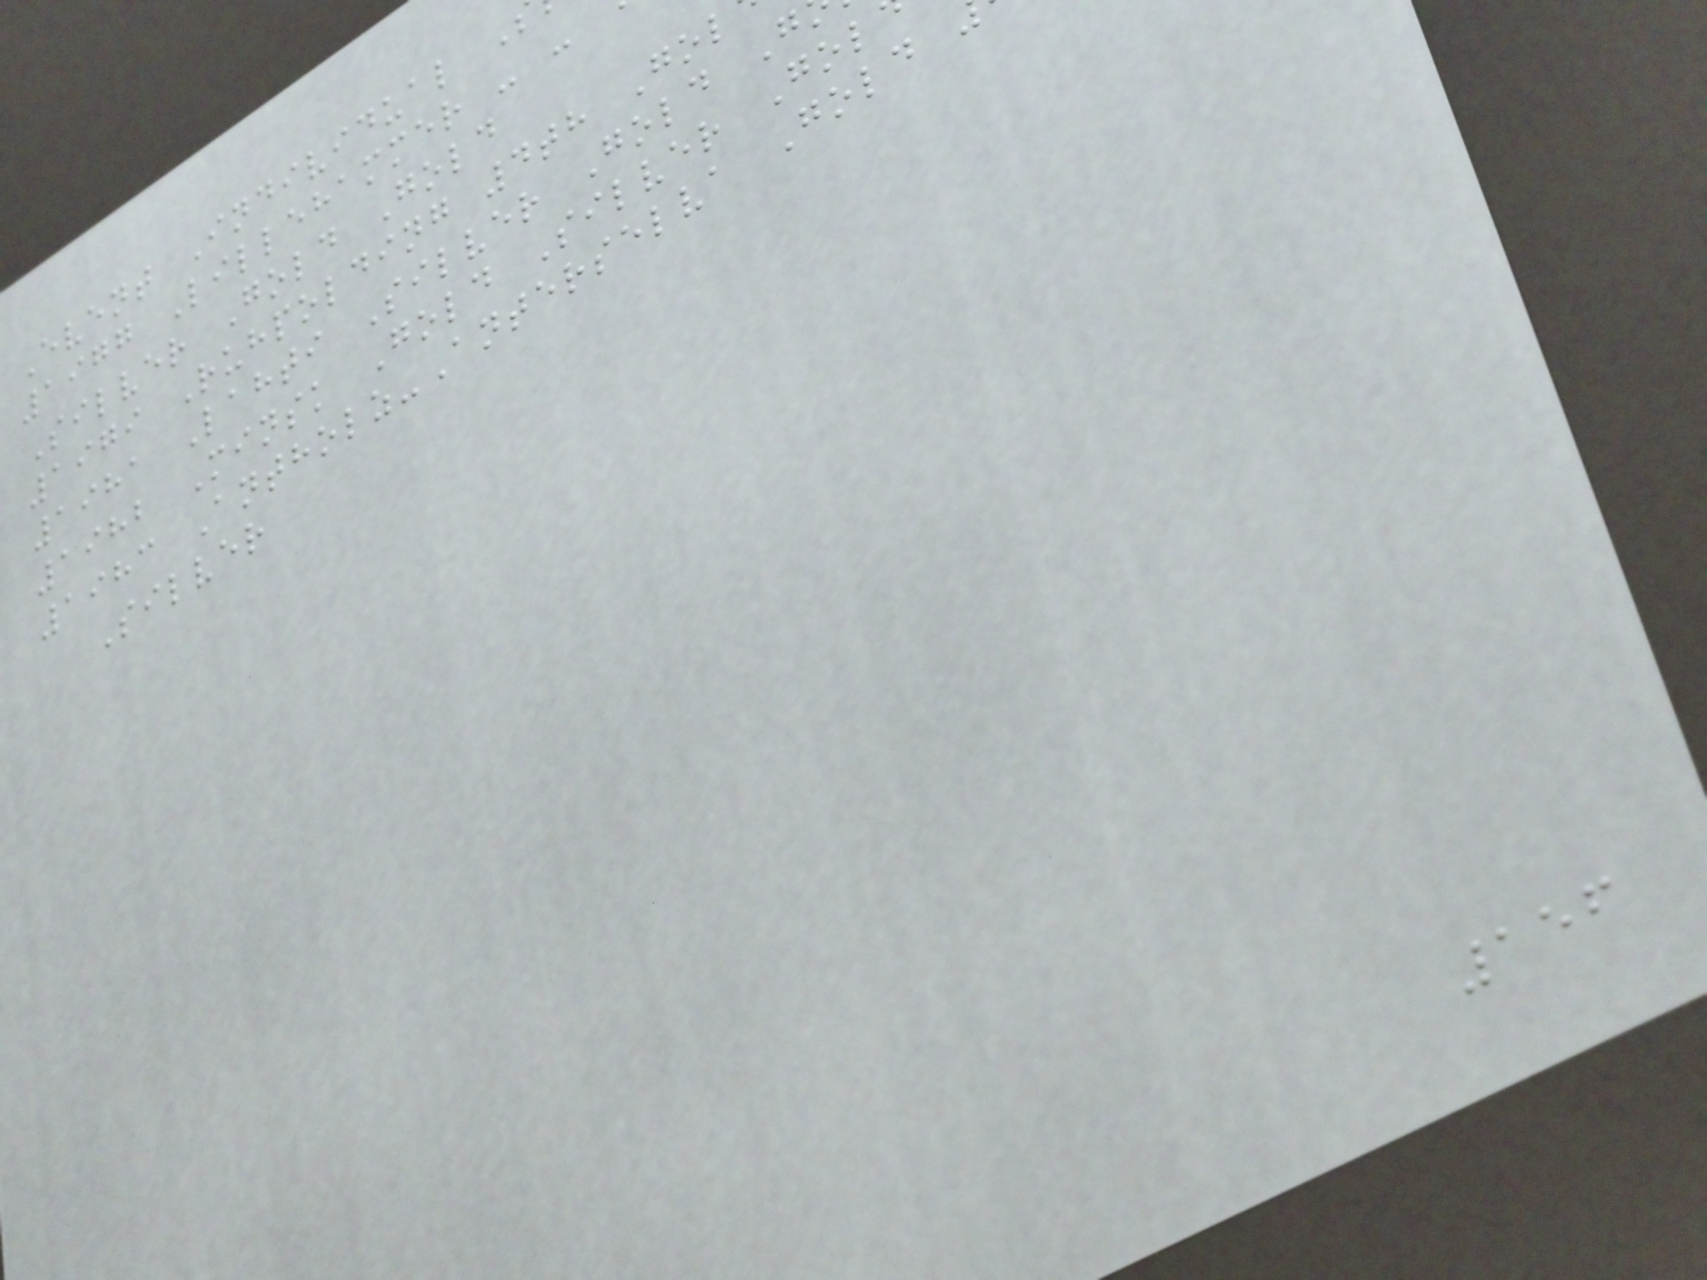Event Individual
1977 Lillehammer - -
Silver Gold Gold
1979 Ruhpolding 4th Gol
1981 Lahti Silver Gold G
1982 Minsk Gold Silver Gol
1983 Antholz-Anterselva Gold
Silver
156
